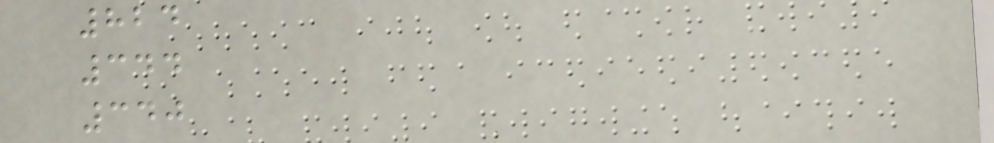824
344
340
